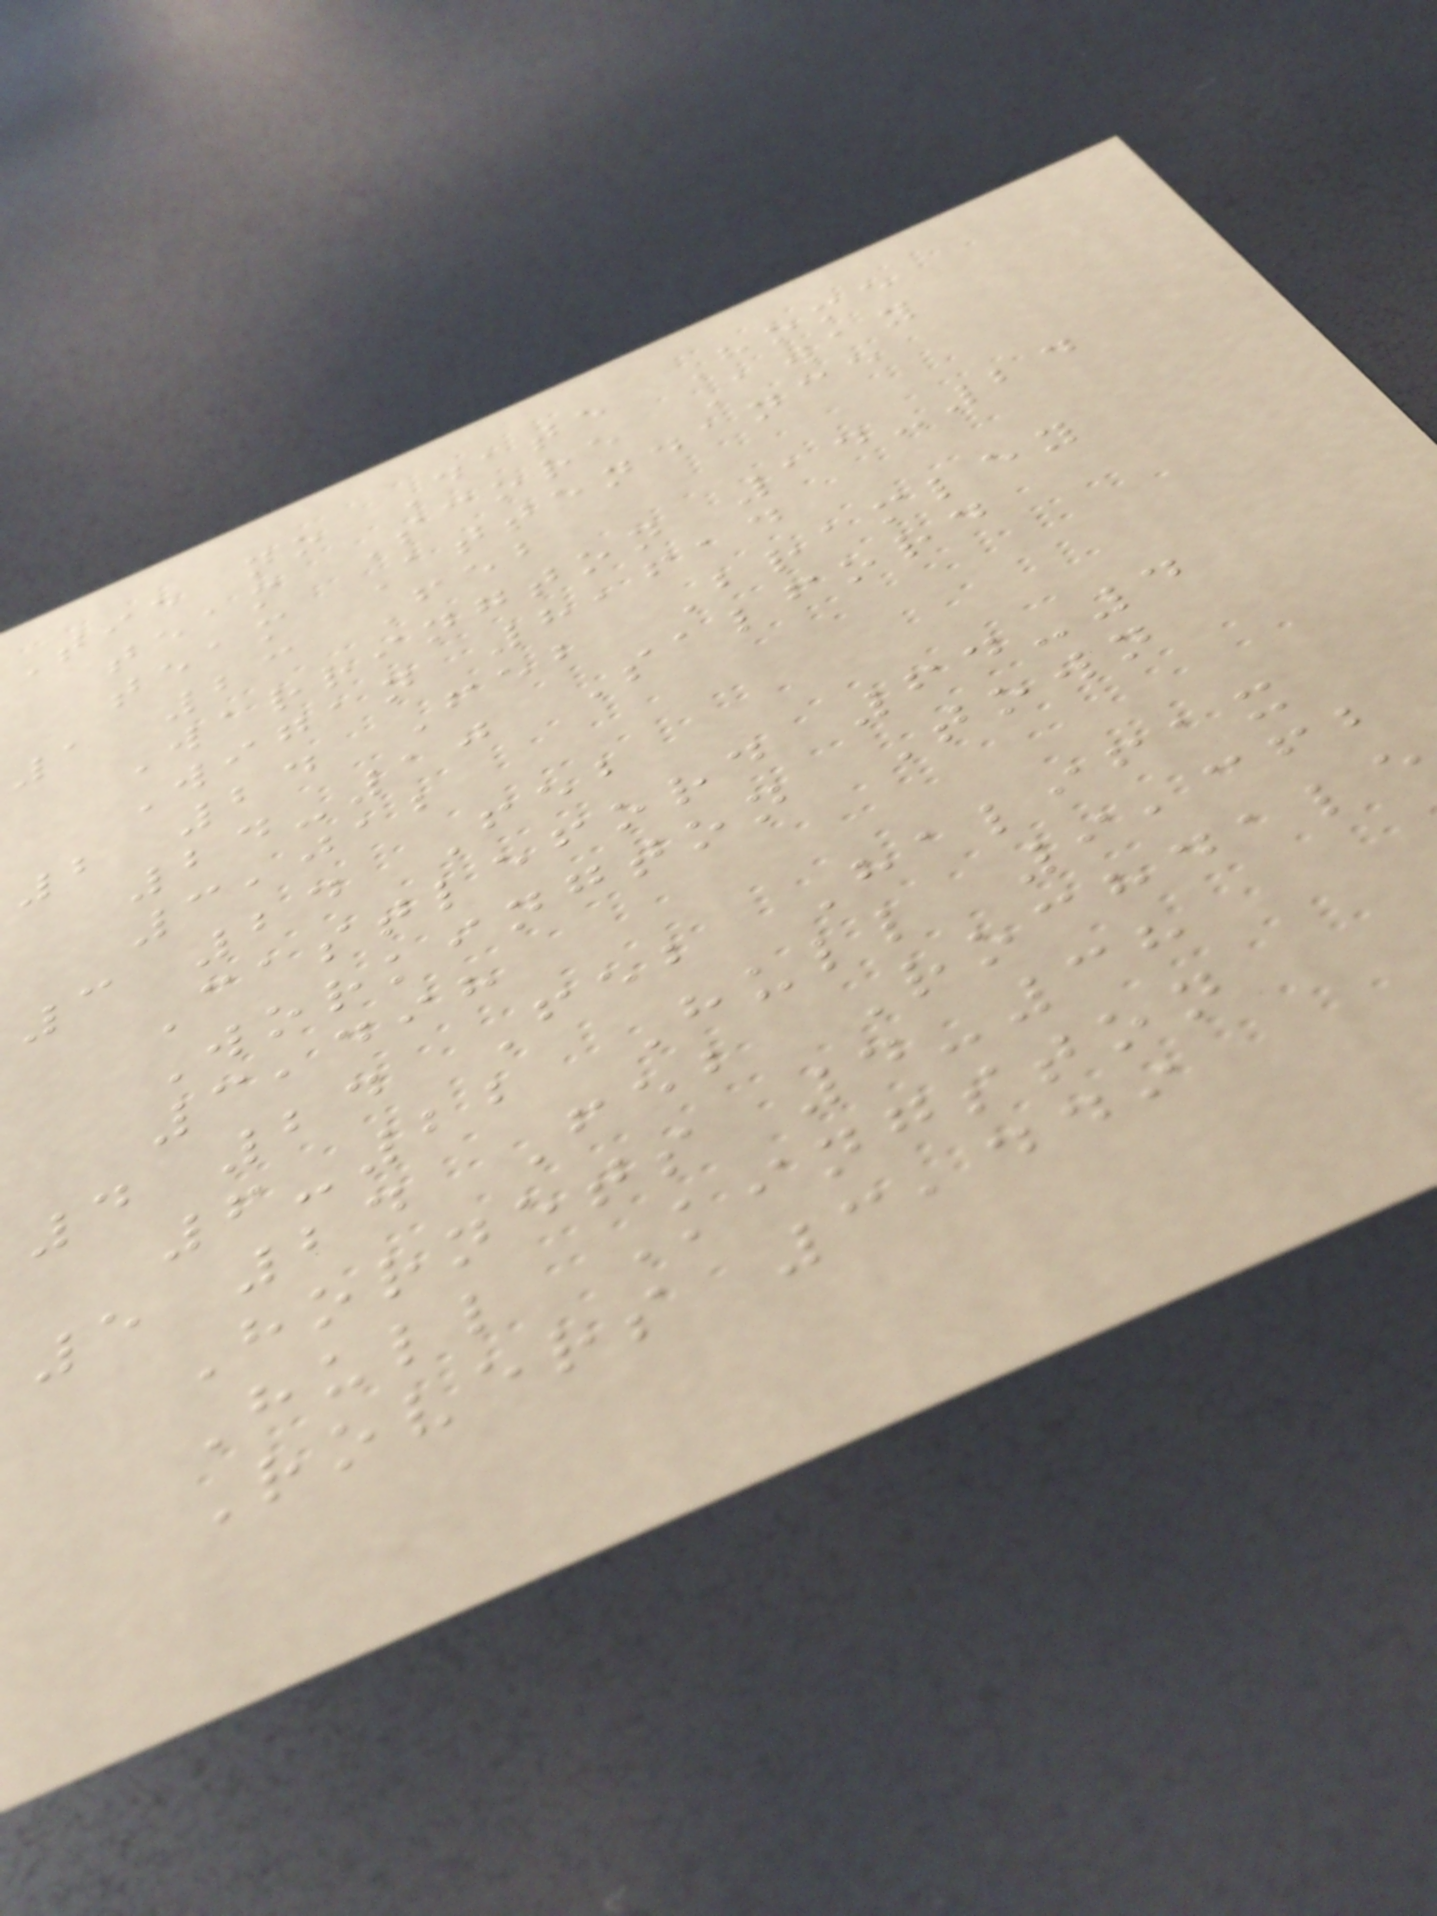Tie no Date Home
team Score Away
team Attendance
1 23 Feb
Warrington 14-24
Wigan 8,614
2 24 Feb Bramley
24-10 Salford
3,012
3 24 Feb
Castleford 64-4
Workington Town
3,498
4 24 Feb Halifax
6-22 Hull 9,362
5 24 Feb Rochdale
Hornets 4-38
Hull Kingston
Rovers 3,449
